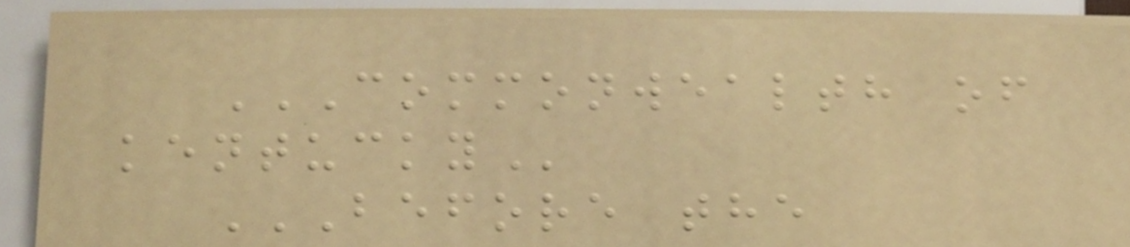COMMONWEALTH OF
KENTUCKY
BEFORE THE
